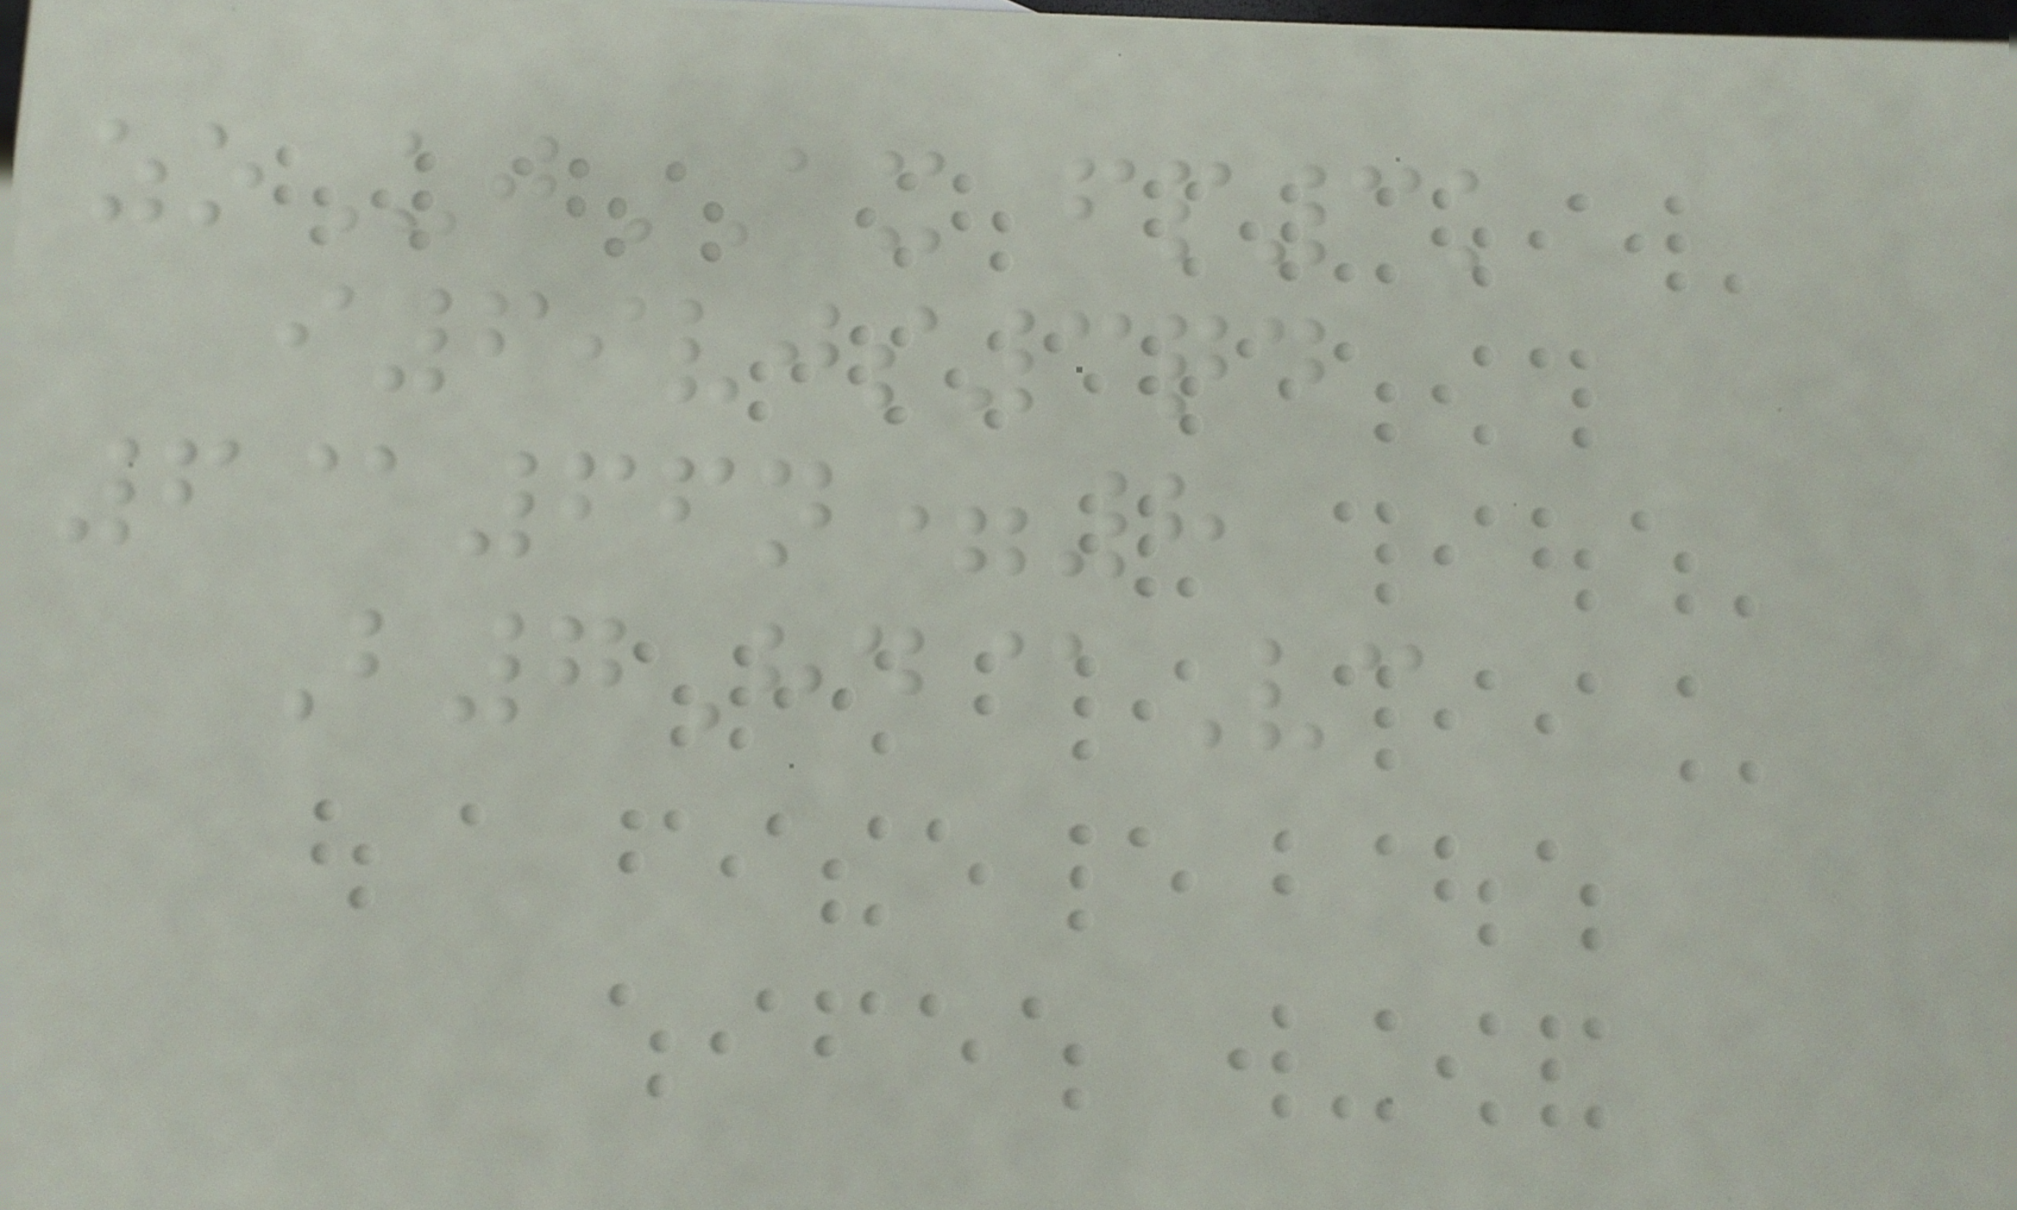zoUjAX fp3k
i69vjs3qd
6@66n=8
B7Hd@Vc
